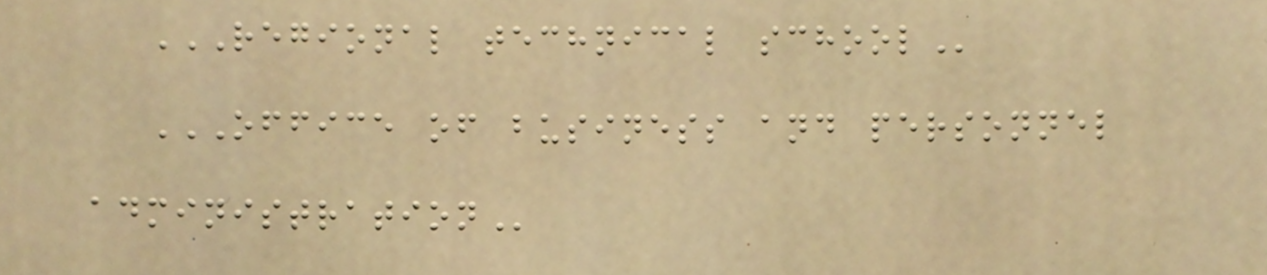REGIONAL TECHNICAL SCHOOL
OFFICE OF BUSINESS AND PERSONNEL
ADMINISTRATION
